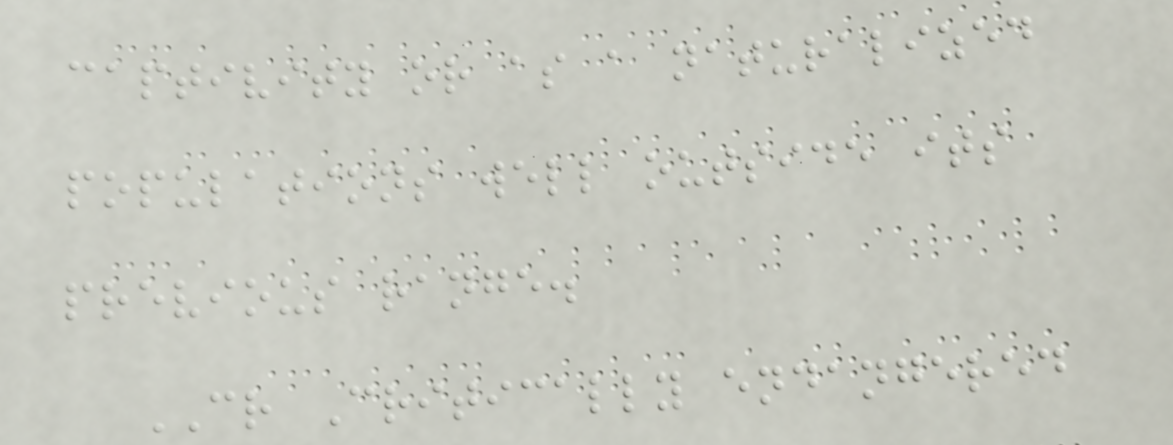captivity or as a naturalized
populations well outside its
previous range.
CR Critically endangered
